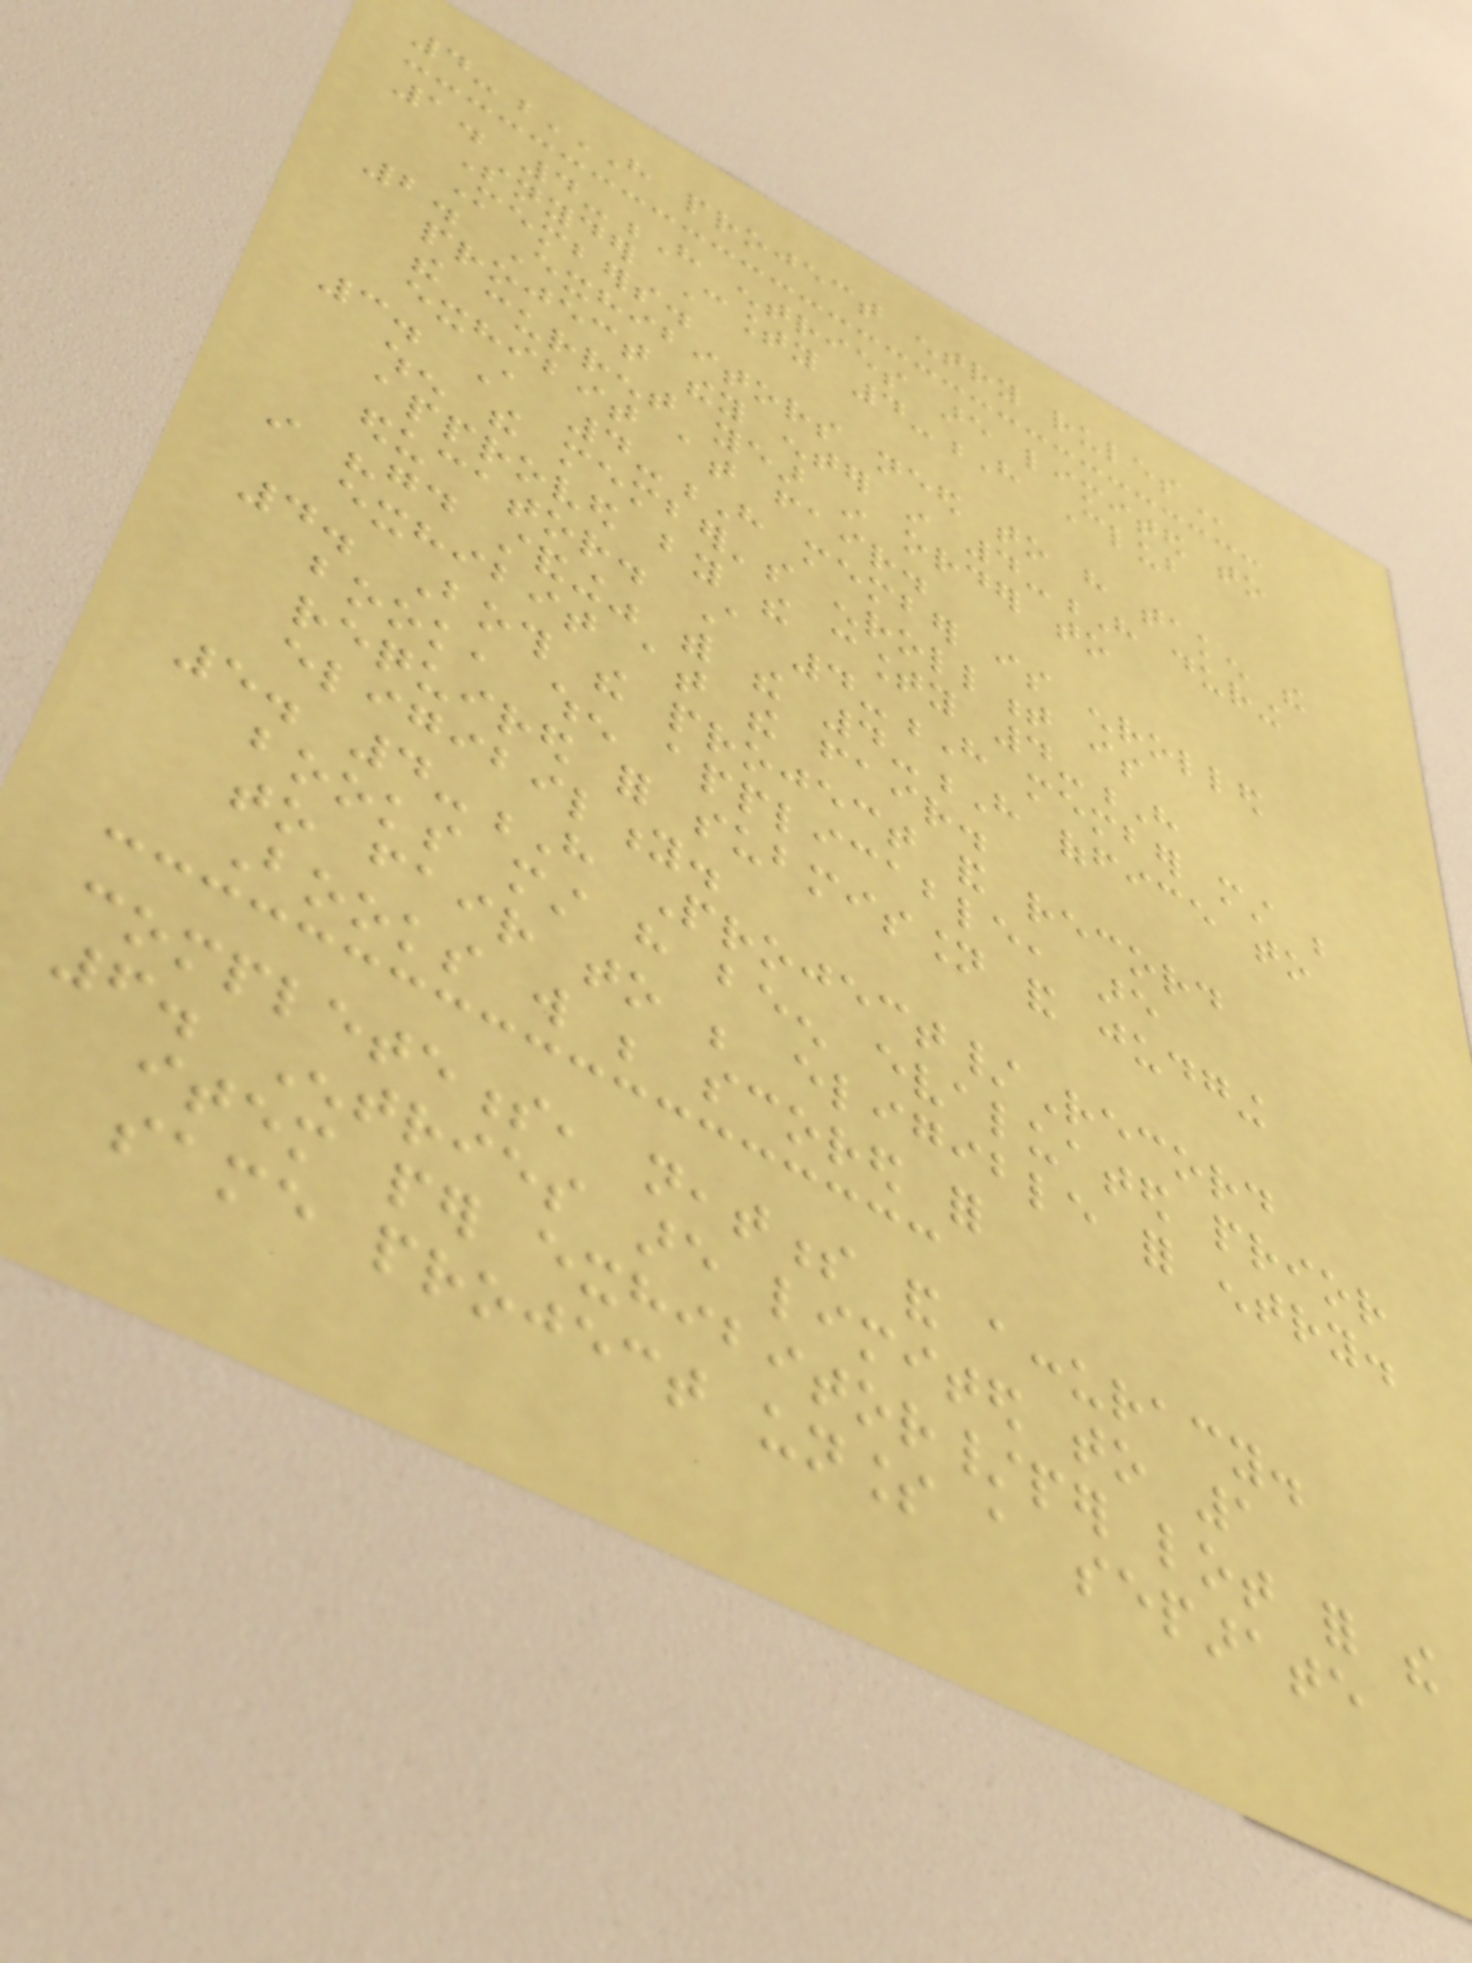4-H PROJECT ENTRY RULES
1. 4-H entries are limited to
Snyder County 4-H Club
Members.
2. Exhibitors need to have taken the
project they enter in 4-H during
the current year in order to
exhibit at fair.
3. A 4-H member is enrolled
when the member's enrollment is
approved by the county 4-H
educator. A 4-H member must be
in "good standing" with the 4-H office to
exhibit at the fair.
4. Both the project and record
book, when applicable, are
required for submission and judging
eligibility.
5. 4-H Project/Record
books must have been evaluated prior
to fair to be eligible for entry.
Books will be scored for
completeness, neatness and accuracy.
6. Entries are limited to 1
item per exhibitor/per lot for the
same project unless a separate
